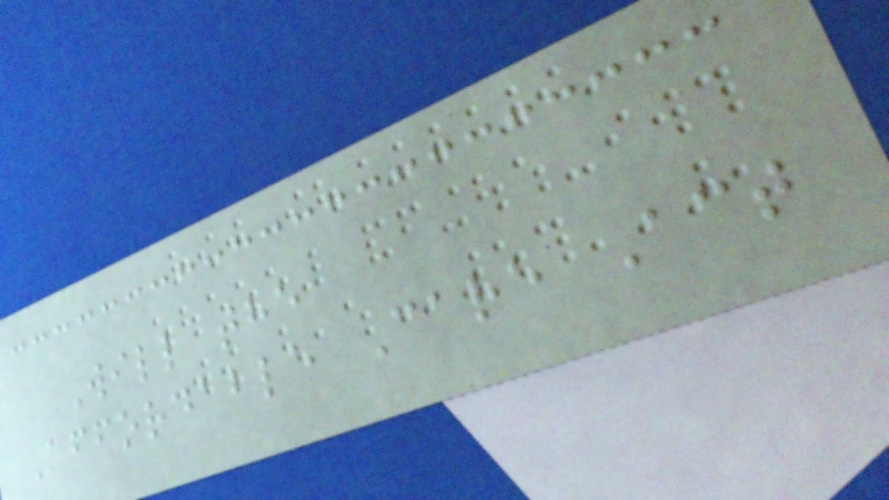Will the
Affordable Care Act
